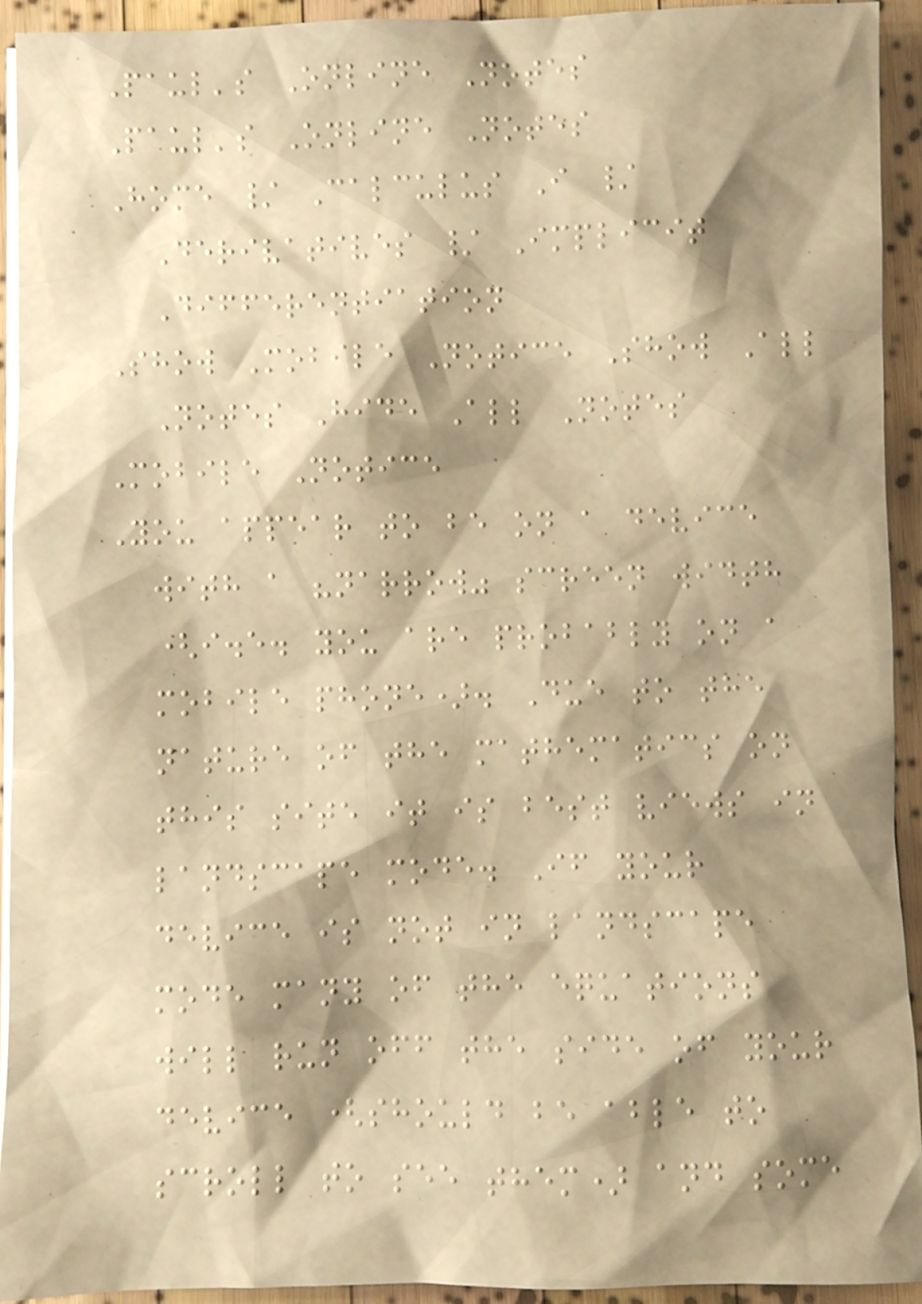Paul's Online Notes
Paul's Online Notes
Home / Calculus I /
Derivatives / Implicit
Differentiation
Show Mobile Notice Show All
Notes Hide All Notes
Mobile Notice
You appear to be on a device
with a "narrow" screen width
(i.e. you are probably on a
mobile phone). Due to the
nature of the mathematics on
this site it is best views in
landscape mode. If your
device is not in landscape
mode many of the equations
will run off the side of your
device (should be able to
scroll to see them) and some
